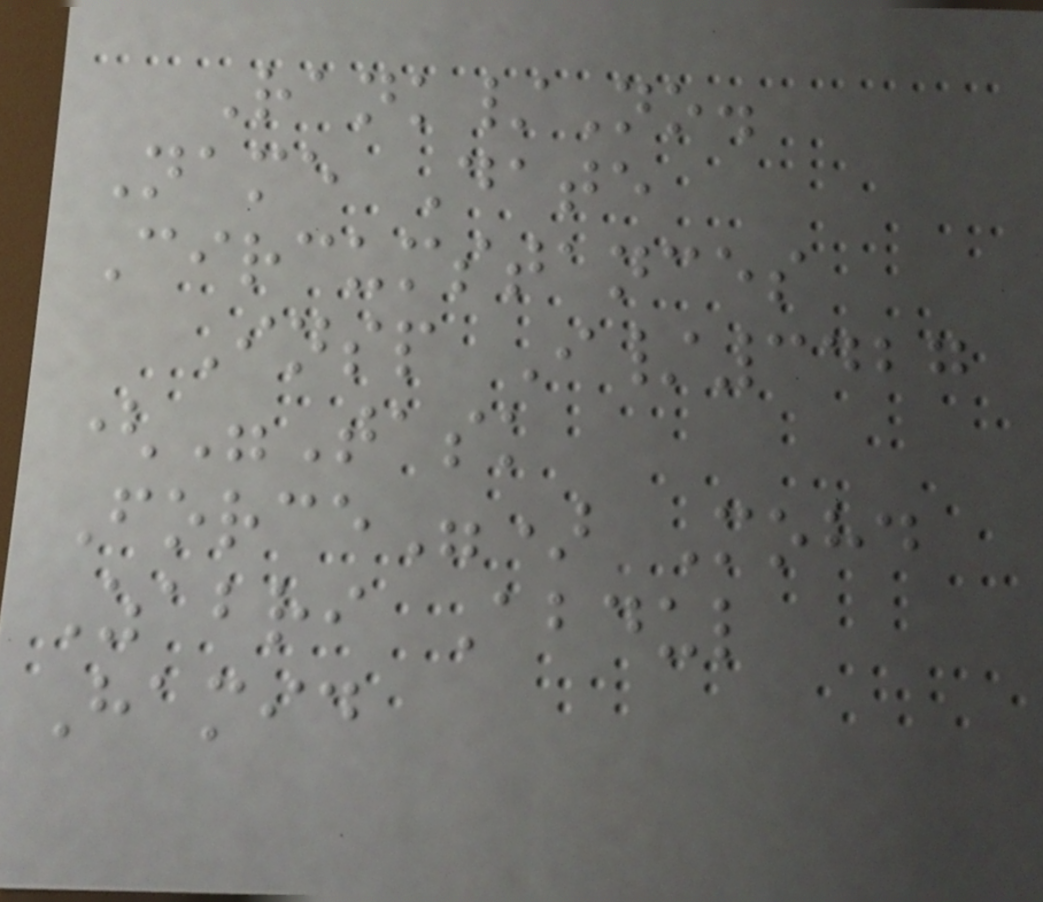Rank/No.
Name Date
Circumstances
Insp I/3427
("Task
Force") Mohd
Zabri Abdul
Hamid
